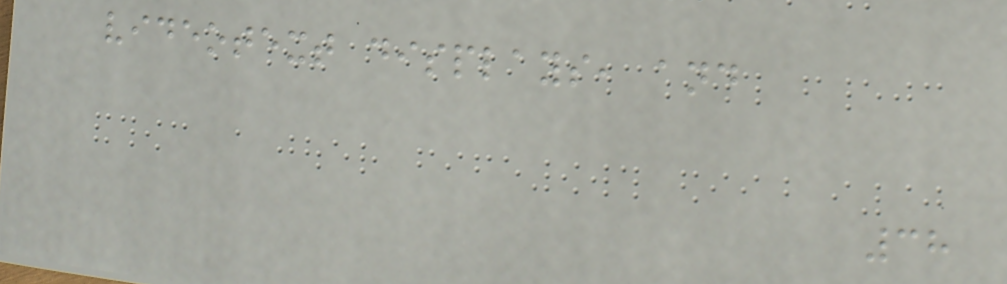videotext displays, and
38
